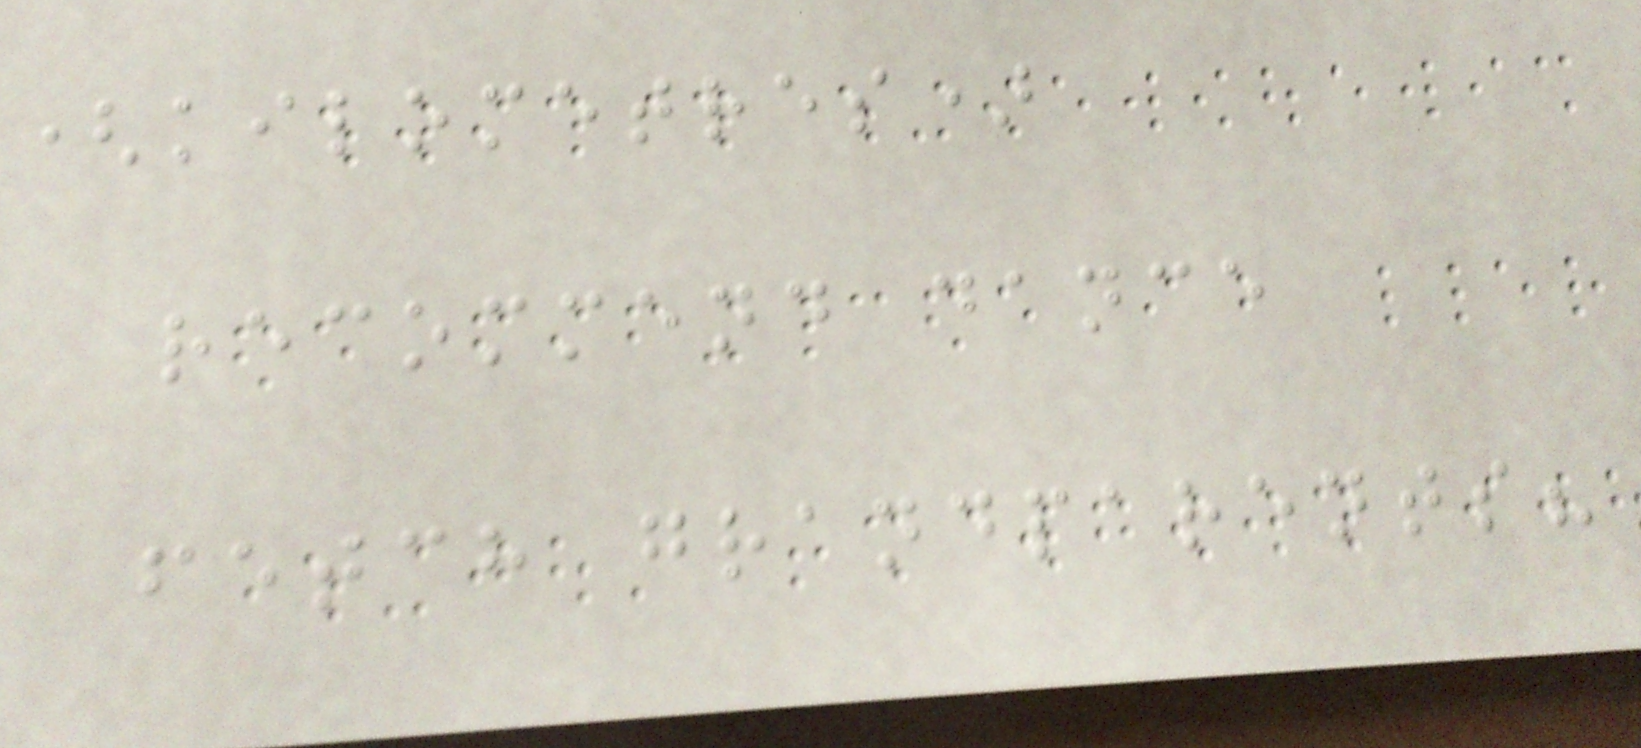(kilometres)
recommend dance
fetch grandparents?
